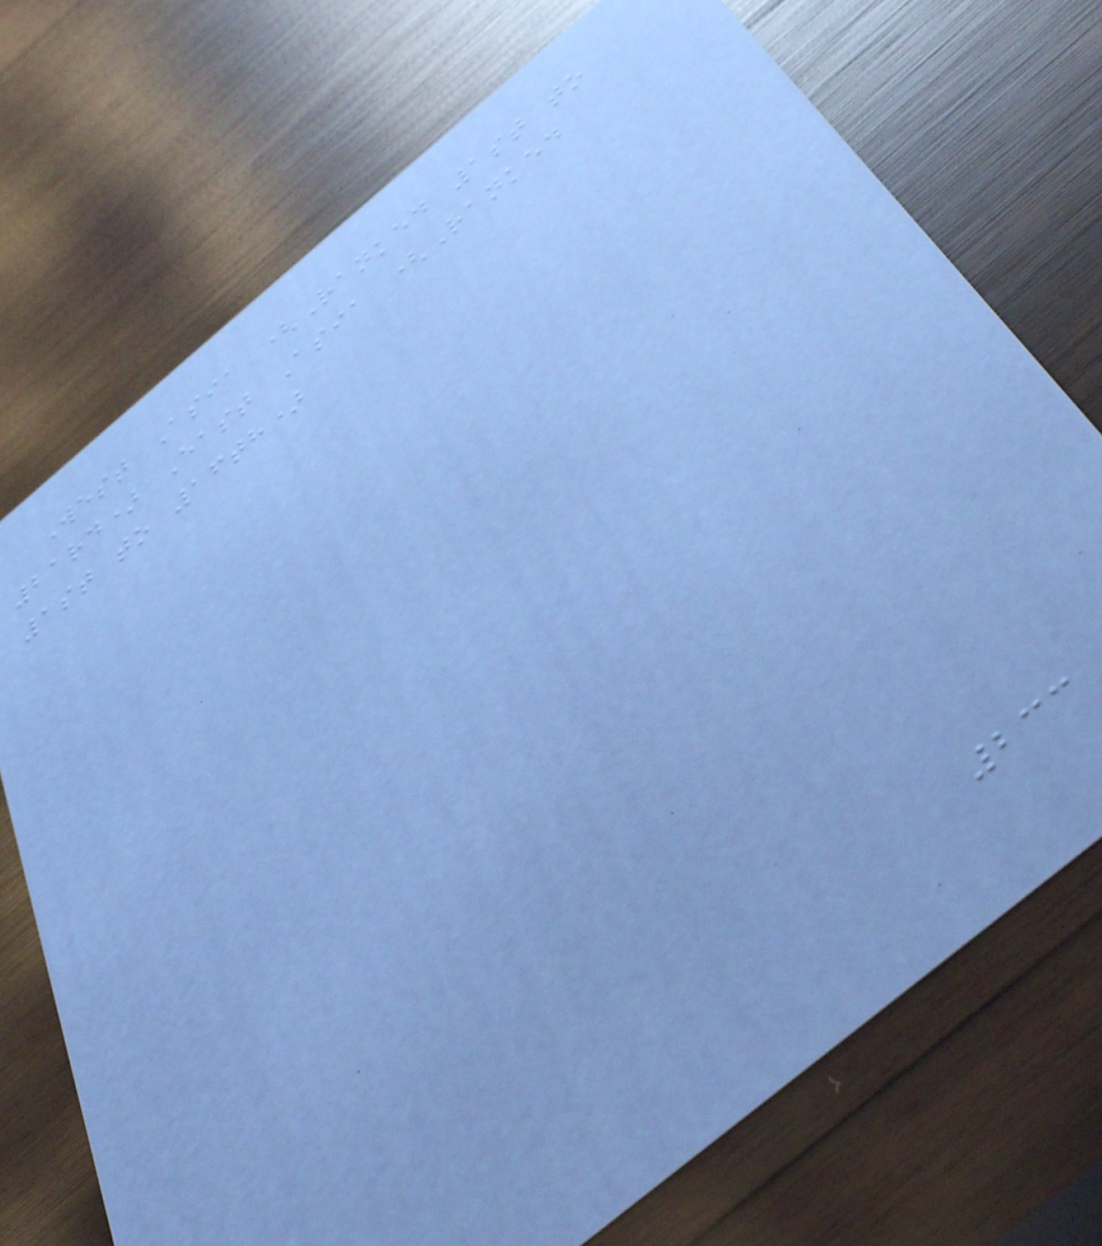West Asia (Ranked 1st to
21rd) East Asia (Ranked
1st to 16th)
233
